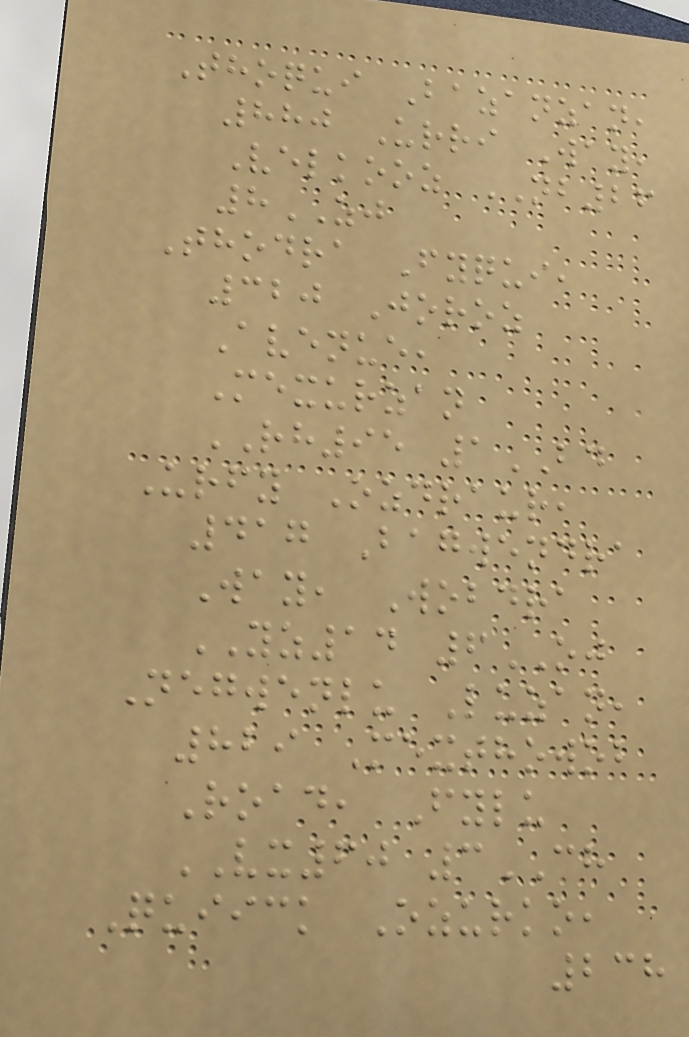Thoqui Bazanzan,
880 Urri Way,
Velkooz NB26
8ZJ
Thodra Fyqui,
320 Joroz
Avenue,
Mexurzan
RH95 1BD
Urfy Ozdraur,
417 Bagwendra
Way, Wobdra
YZ14 6OJ
Negwenlu Luzan,
829 Mexthowob
Road, Fylu
VX60 3CH
Quiick Ozurko,
238
